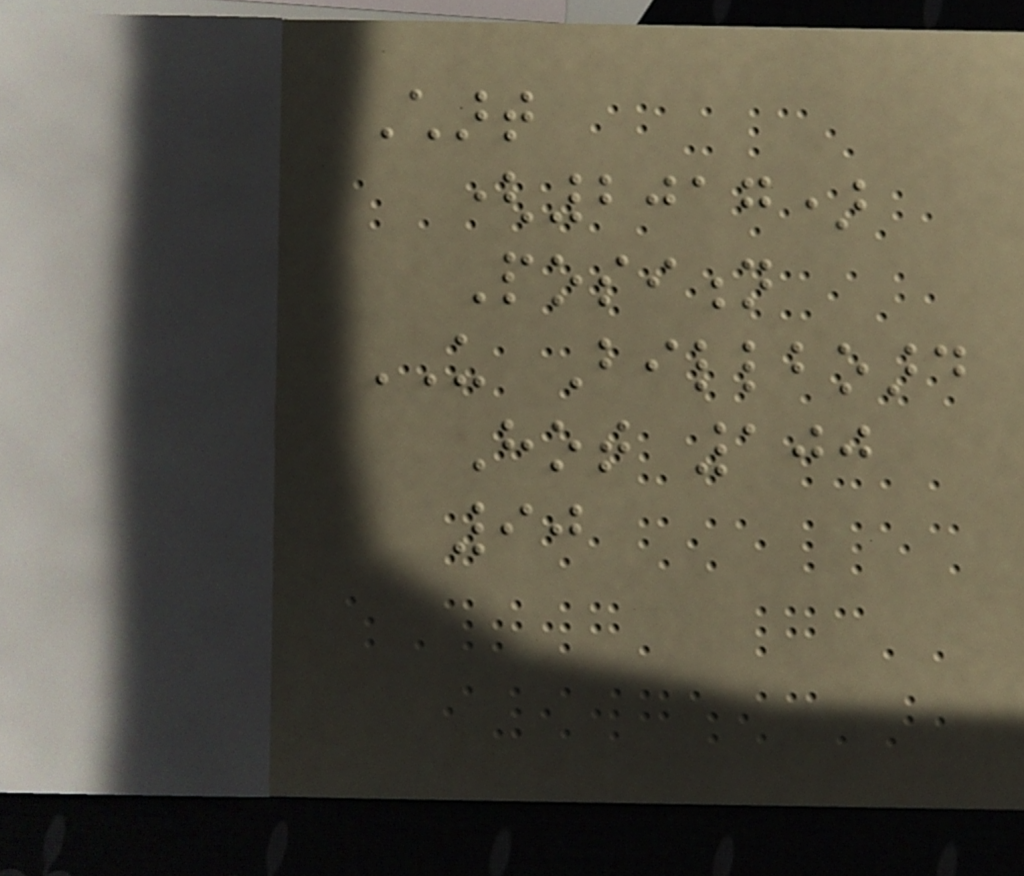Chart
(2017)
Position
US Billboard
Hot 100
90
